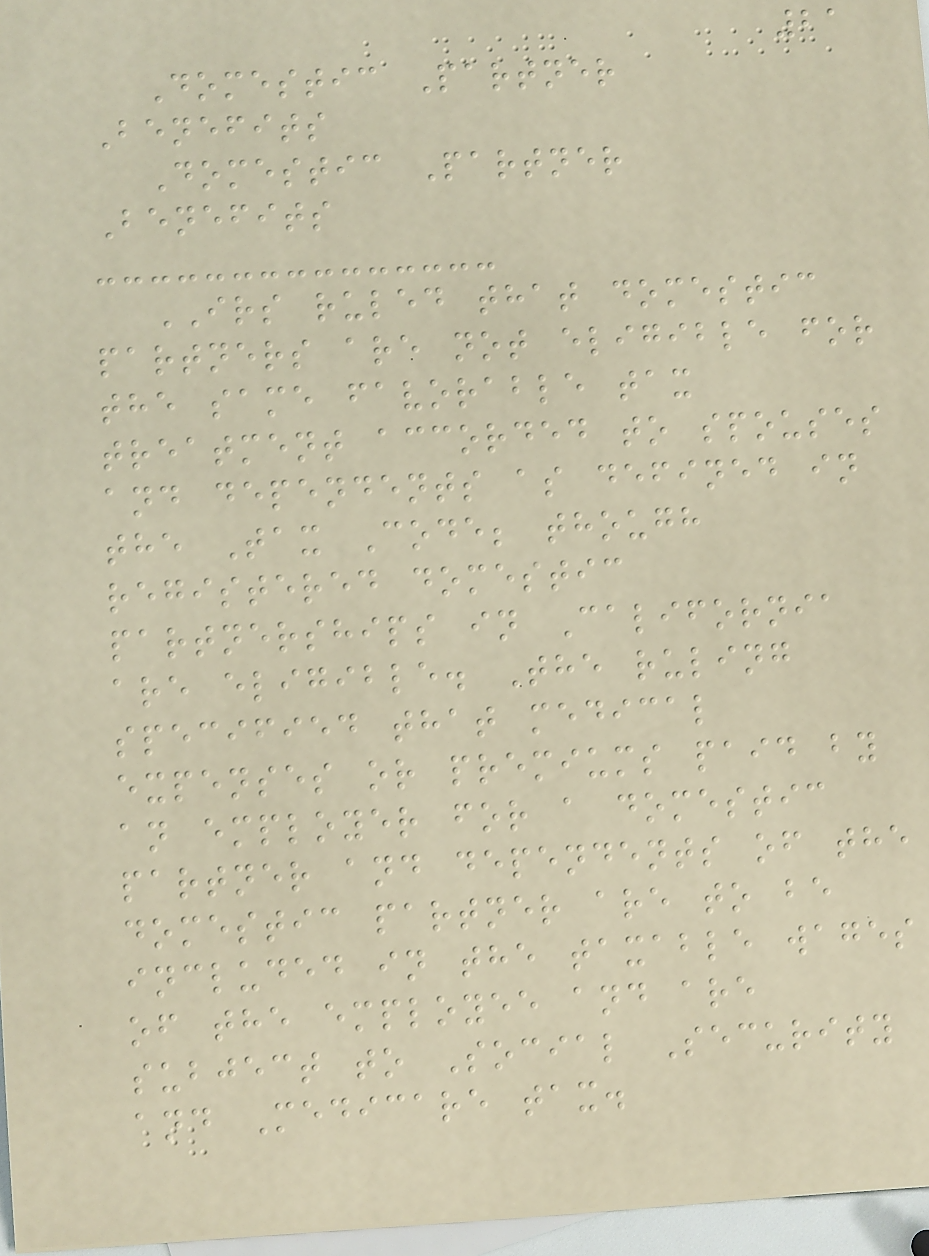21
Domestic Partner
Benefits
Domestic Partner
Benefits
IRS ruled that domestic
partners are not eligible for
the same favorable tax
treatment accorded to spouses
and dependents as defined in
the Tax Code; though
registered domestic
partnerships in California
are eligible. The ruling
specified that medical
expenses or premiums paid by
an employer for a domestic
partner and dependents of the
domestic partner are to be
included in the taxable wages
of the employee and are
subject to Social Security
and Medicare tax.
